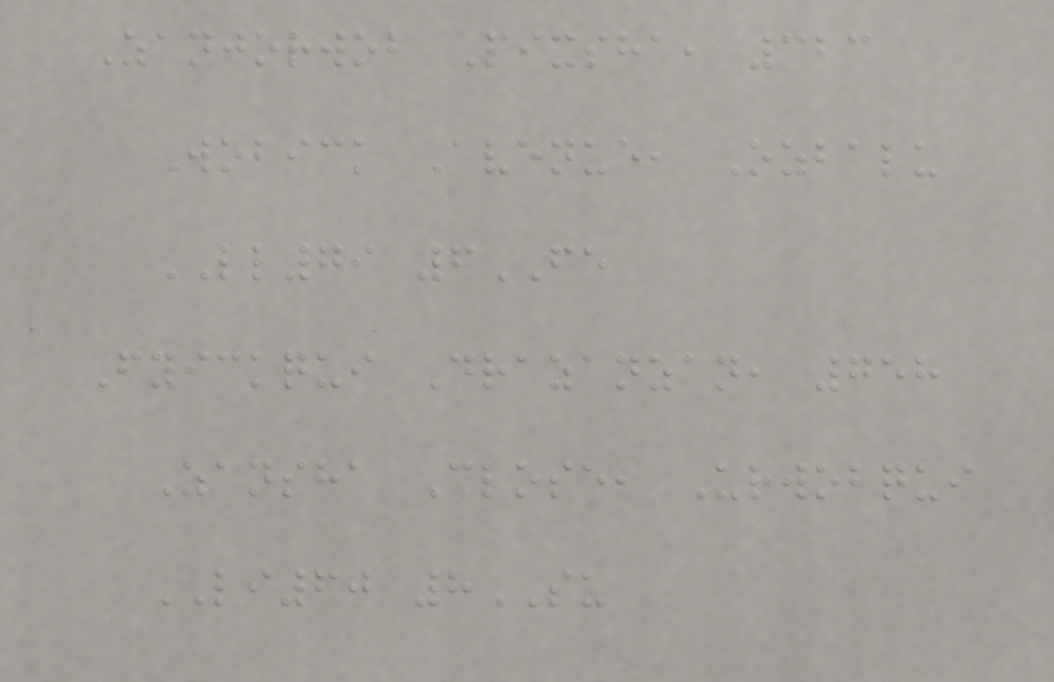Zanjorwob Pixsha, 323
Wobick Avenue, Ozbalu
LL79 6FE
Fyickqui Drazanzan, 758
Zansha Close, Urwobqui
LI60 8SU
